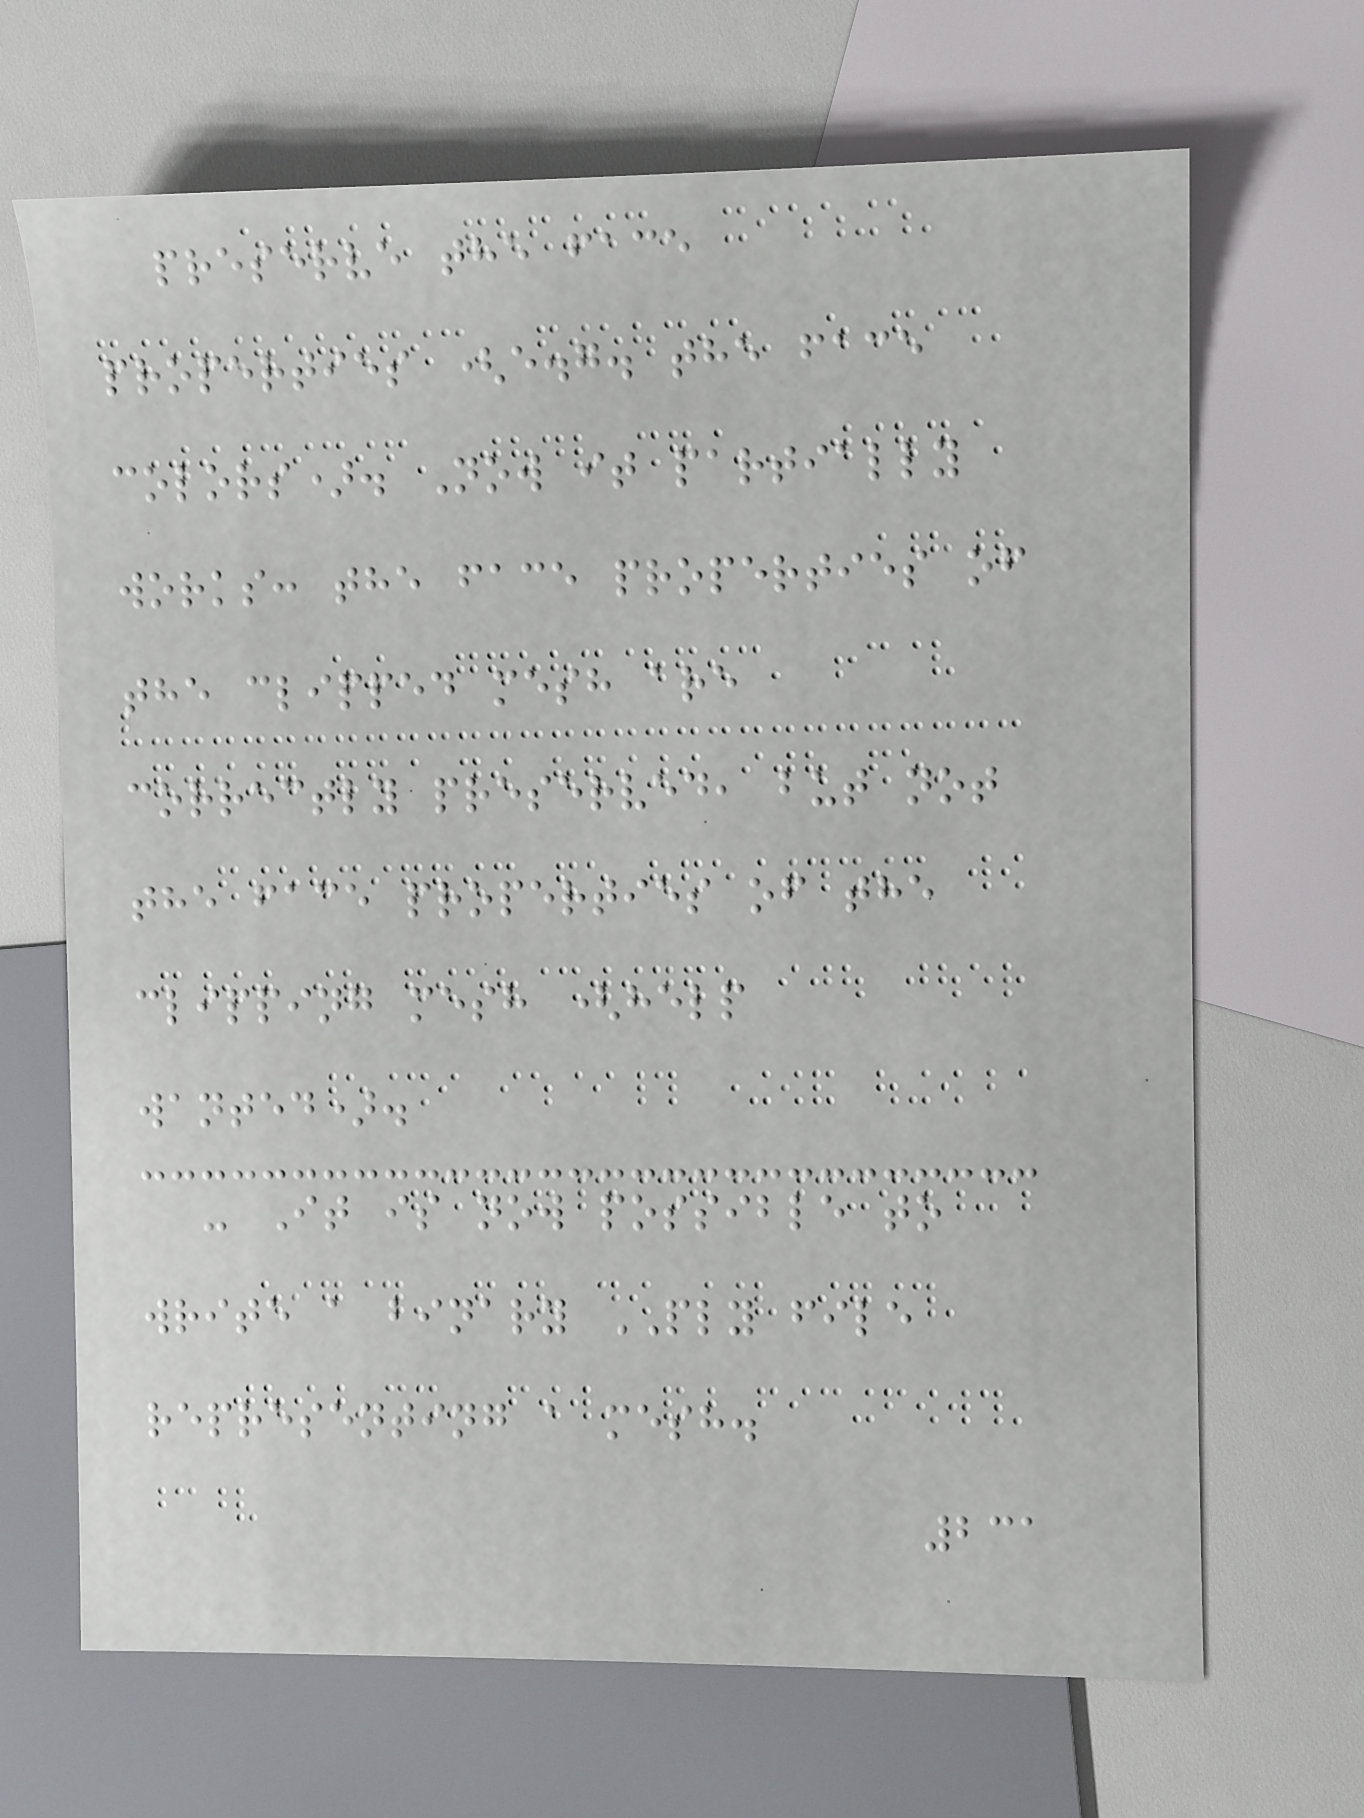preserve the face
properties (e.g. the face
colors). Now it partially
works: the face properties of
the clipped mesh are
correctly preserved, but not
the face properties of the
clipping mesh (help
wanted).
- It is now possible to
write a binary PLY file
representing a mesh.
231
